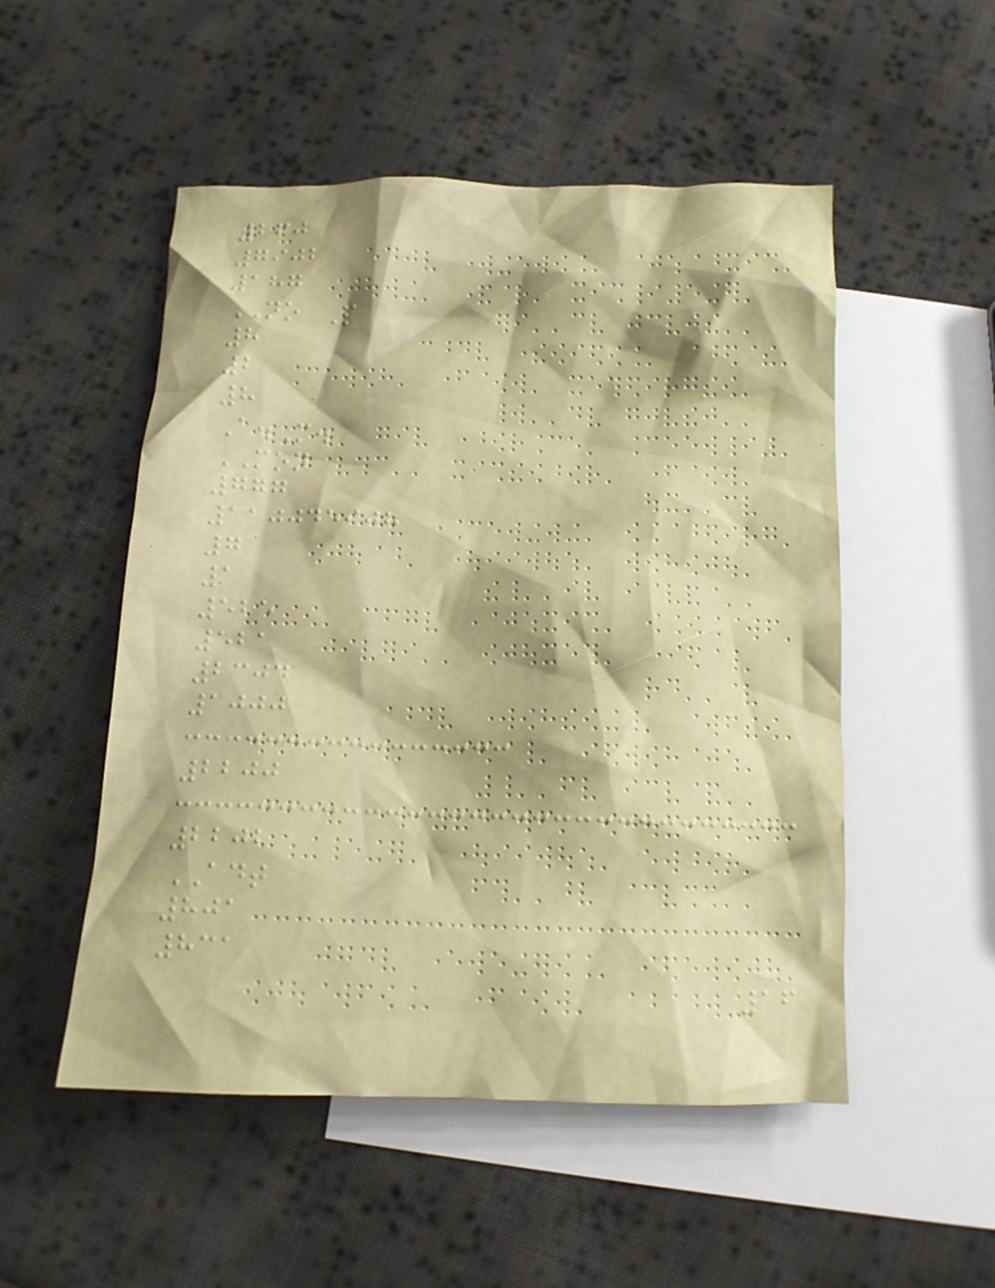260
7902
187
NO P
8
2
8
A.M.
MON
777
110045908
7
1
525
521
2304
1000
2200
2202
ADT
801
831
16
